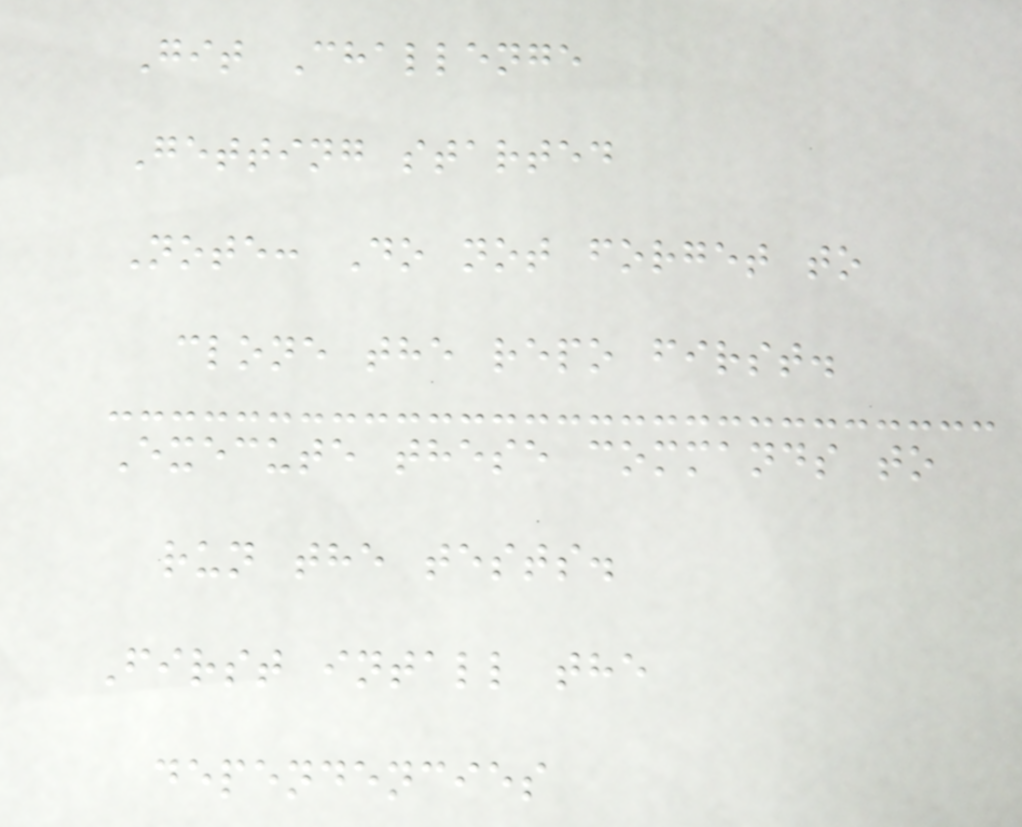Git Challenge
Getting started
Note: Do not forget to
clone the repo first.
Execute these commands to
run the tests.
First intall the
dependencies
